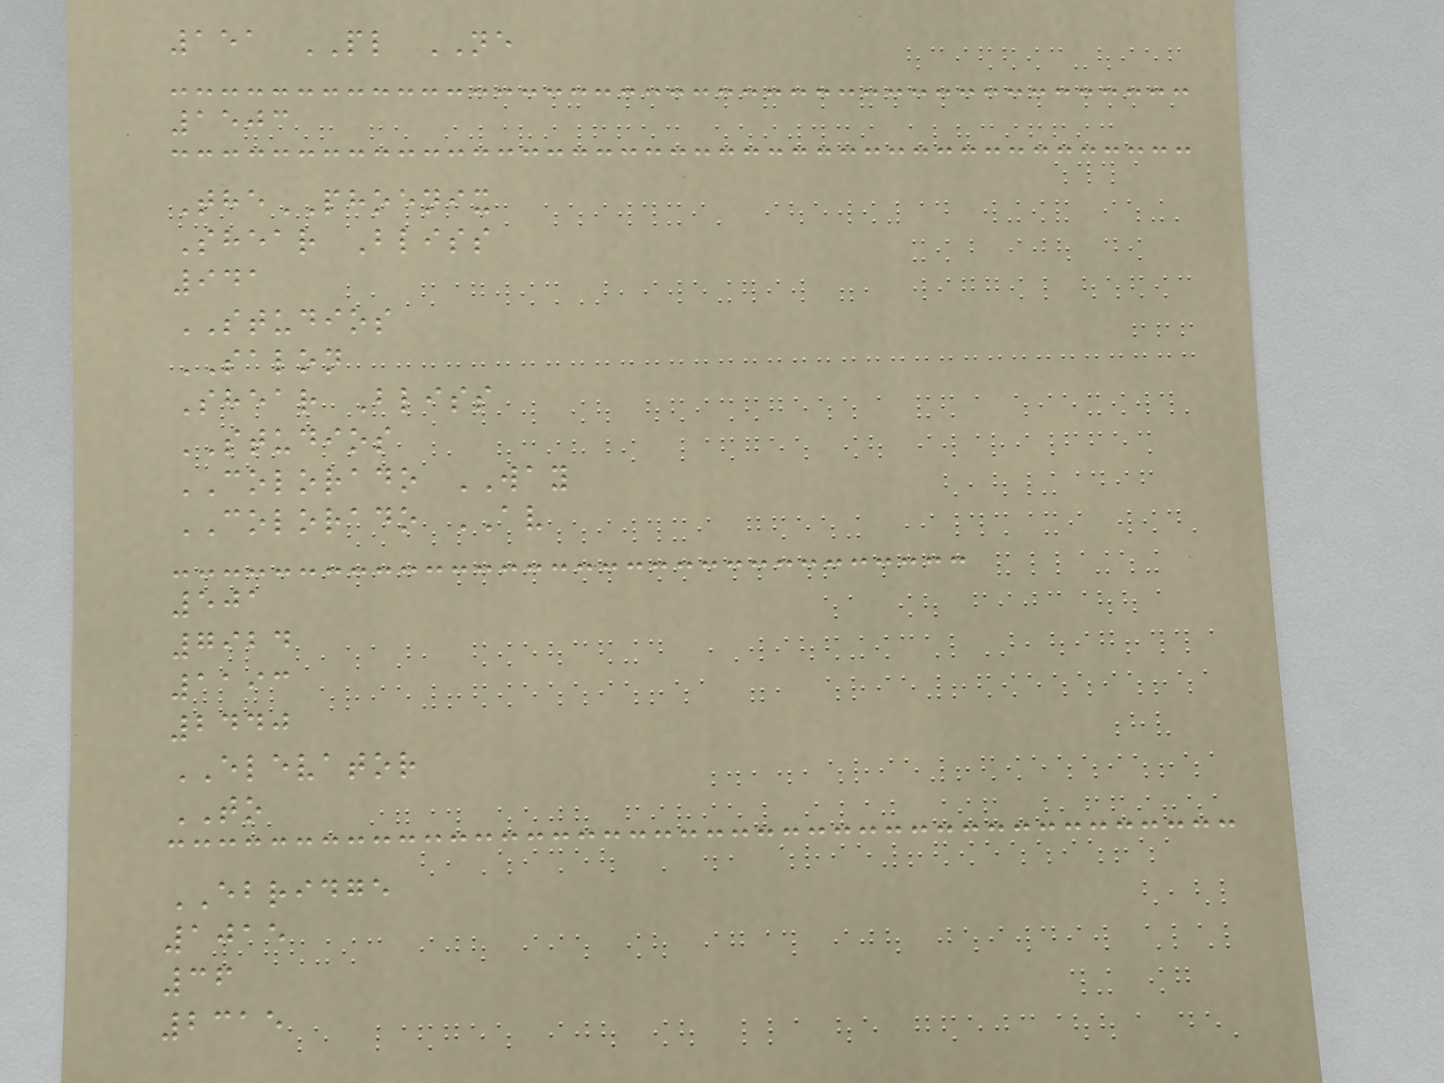151 PL NE
1503
ThePHOENIX
Shear Bliss
941
STUDIOS
SALON
Shear Bliss
STUDIOS
COLORADO WAY
COLORADO AV
501
7924
1193
2440
ELEVATOR
TO
EBRIDGE
1015
36
2315
